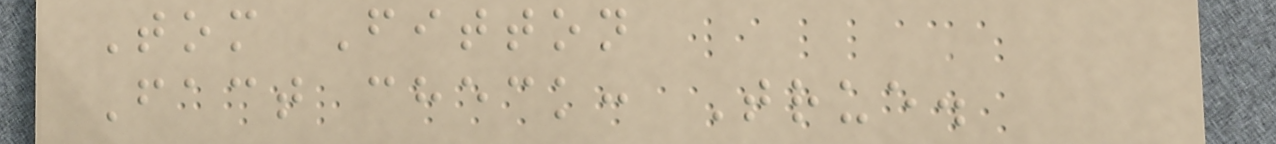Tom Fitton
Fact check: True.
